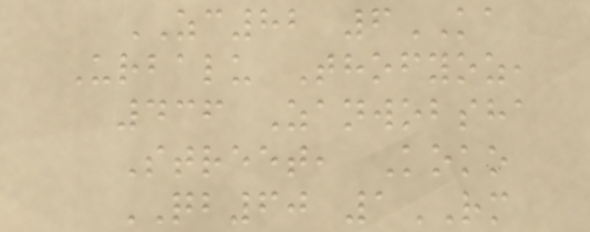ZC82 6KA
Urbalu Thofyoz,
436 Zanwobsha
Street, Koko
QB60 1RM
